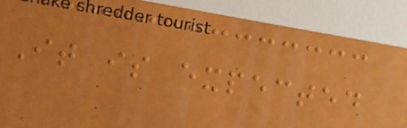It is expected
